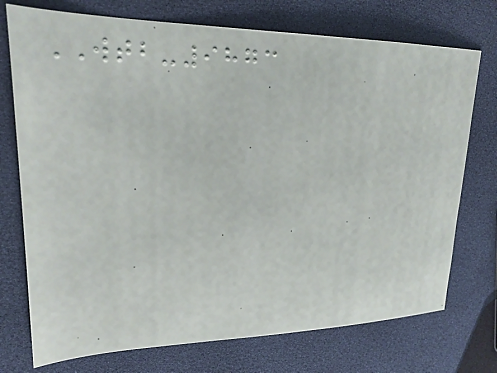WTB-9873
